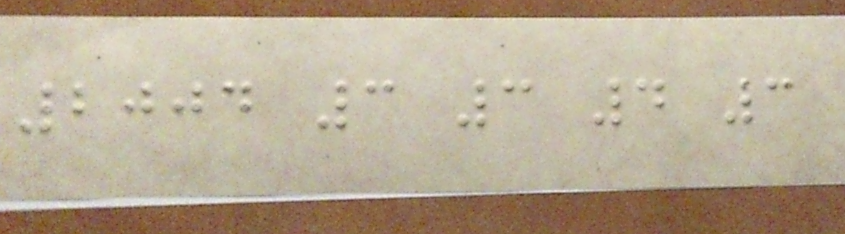2004 3 3 4 3
